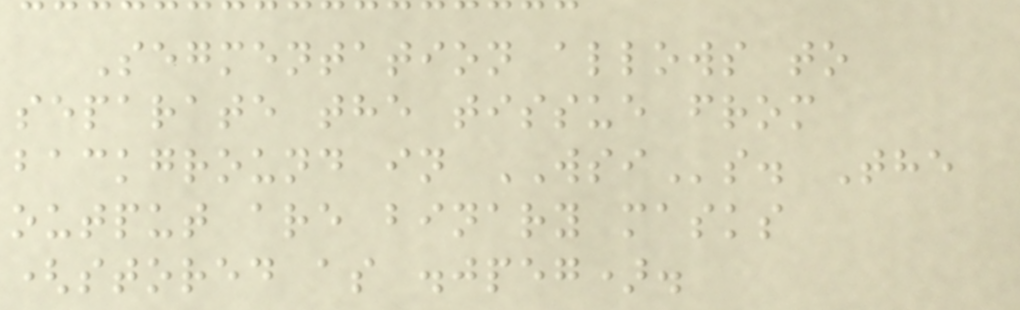Segmentation allows to
separate the tissue from
background in WSIs. The
output are binary masks
(stored as .jpeg).
